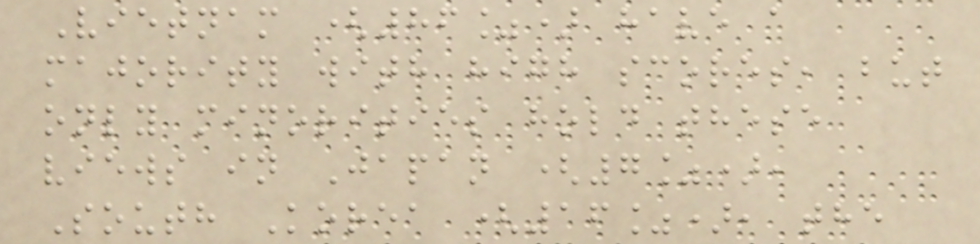Vietnam (86%) have a
majority with high scores, but
only minorities hold these
views in Japan (7%),
South Korea (16%), the
